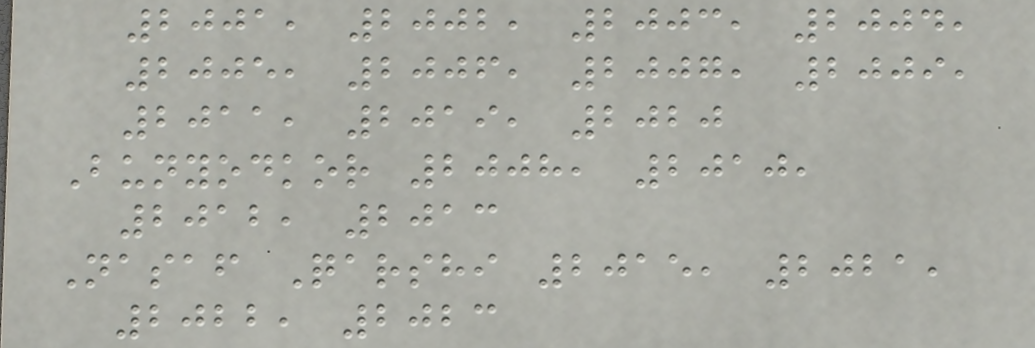2001, 2002, 2003, 2004,
2005, 2006, 2007, 2009,
2011, 2019, 2020
Bunyodkor 2008, 2010,
2012, 2013
Nasaf Qarshi 2015, 2021,
2022, 2023
